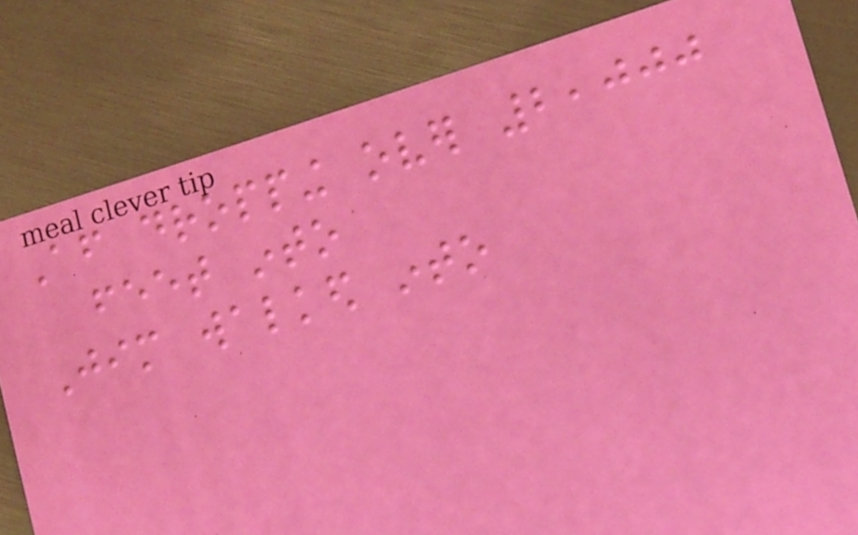After dropping over 2,000
feet into
Jim walked into
